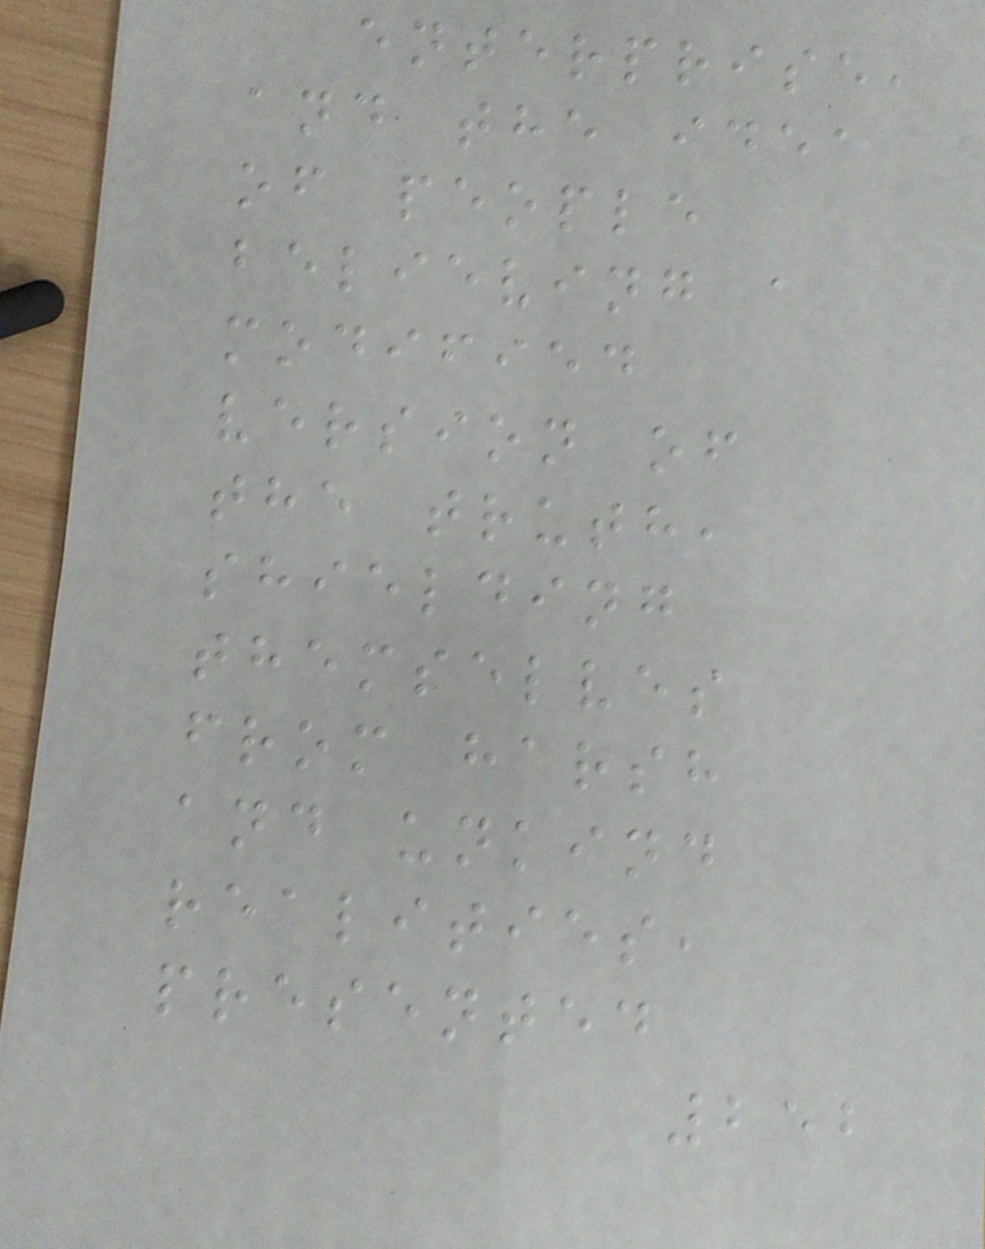enterprise,
and the idea
of people
believing a
modified
version of
the truth,
shielding
themselves
from harsh
and unkind
realities,
presented
252
